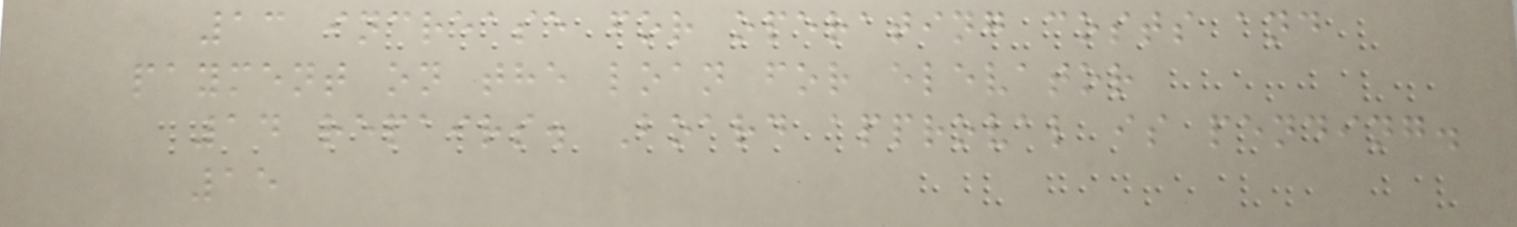13 increase for operating costs and
payment on the loan for elevator
14 repairs. Board approval is pending.
15
